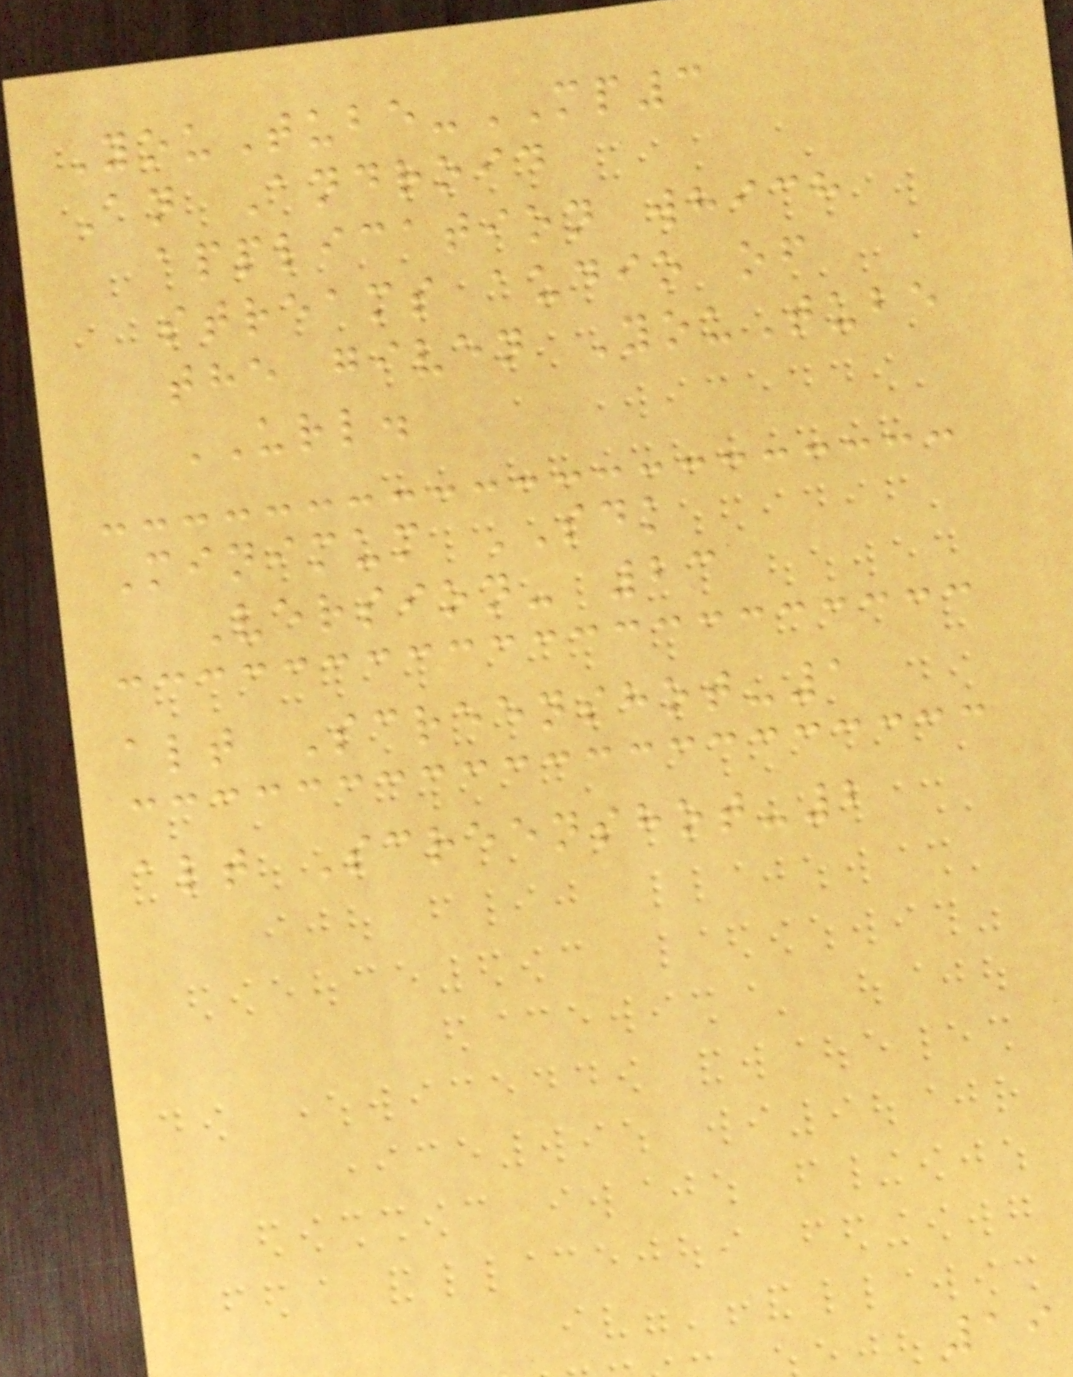YouTube-MP3
An Android
application which
streams audio of
the given YouTube
URL.
Minimum SDK
Version- 23
alt Screenshot-1
alt Screenshot-2
19
